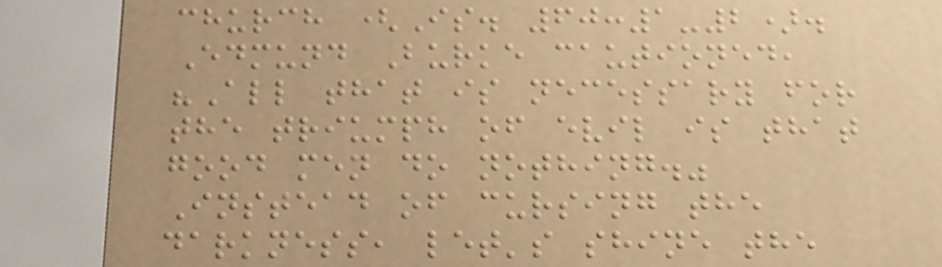church (Is. 60:1-2).
Edmund Burke cautioned,
"All that is necessary for
the triumph of evil is that
good men do nothing."
Instead of cursing the
darkness, let's shine the
